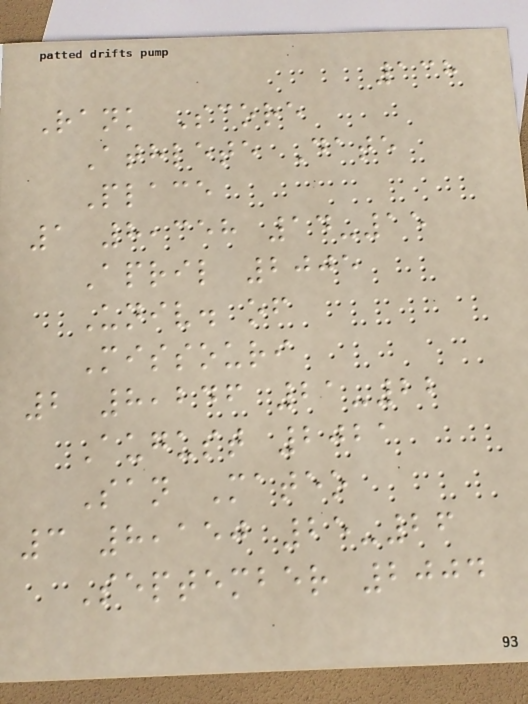138
Rank Score
Athlete Date
Place
1 8,358 14-15
April 2005
Univ. of
Missouri
2 8,246 21-22
August 2021
San Mateo
3 8,150 25-26
September 2004
